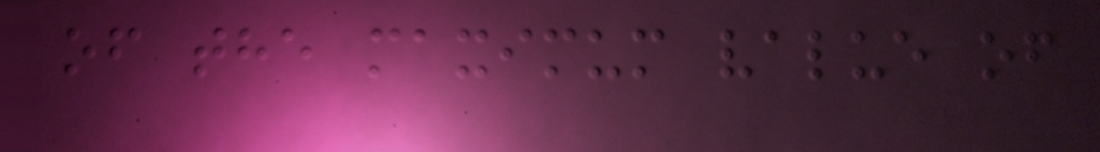of the maximum value of
